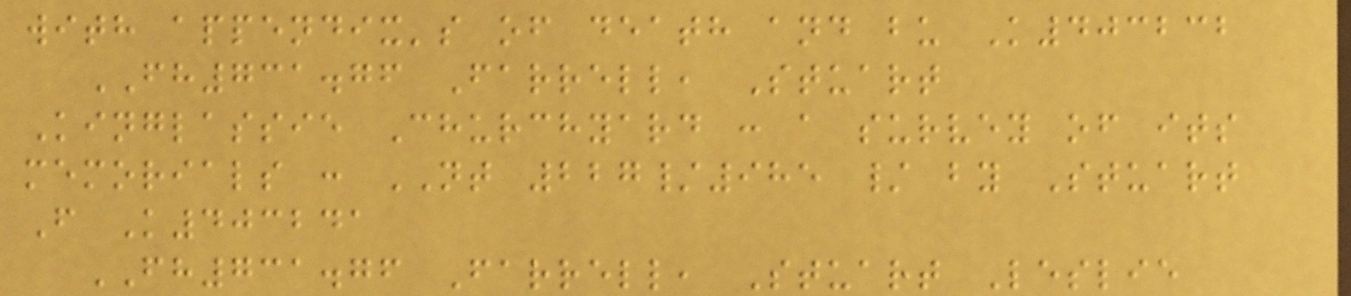with appendix's of death and bu K403232
FH731.76 Farrell, Stuart
Kinglassie Churchyard : a survey of its
memorials : NT 227/985 / by Stuart
F K403241
FH731.76 Farrell, Stuart Leslie
